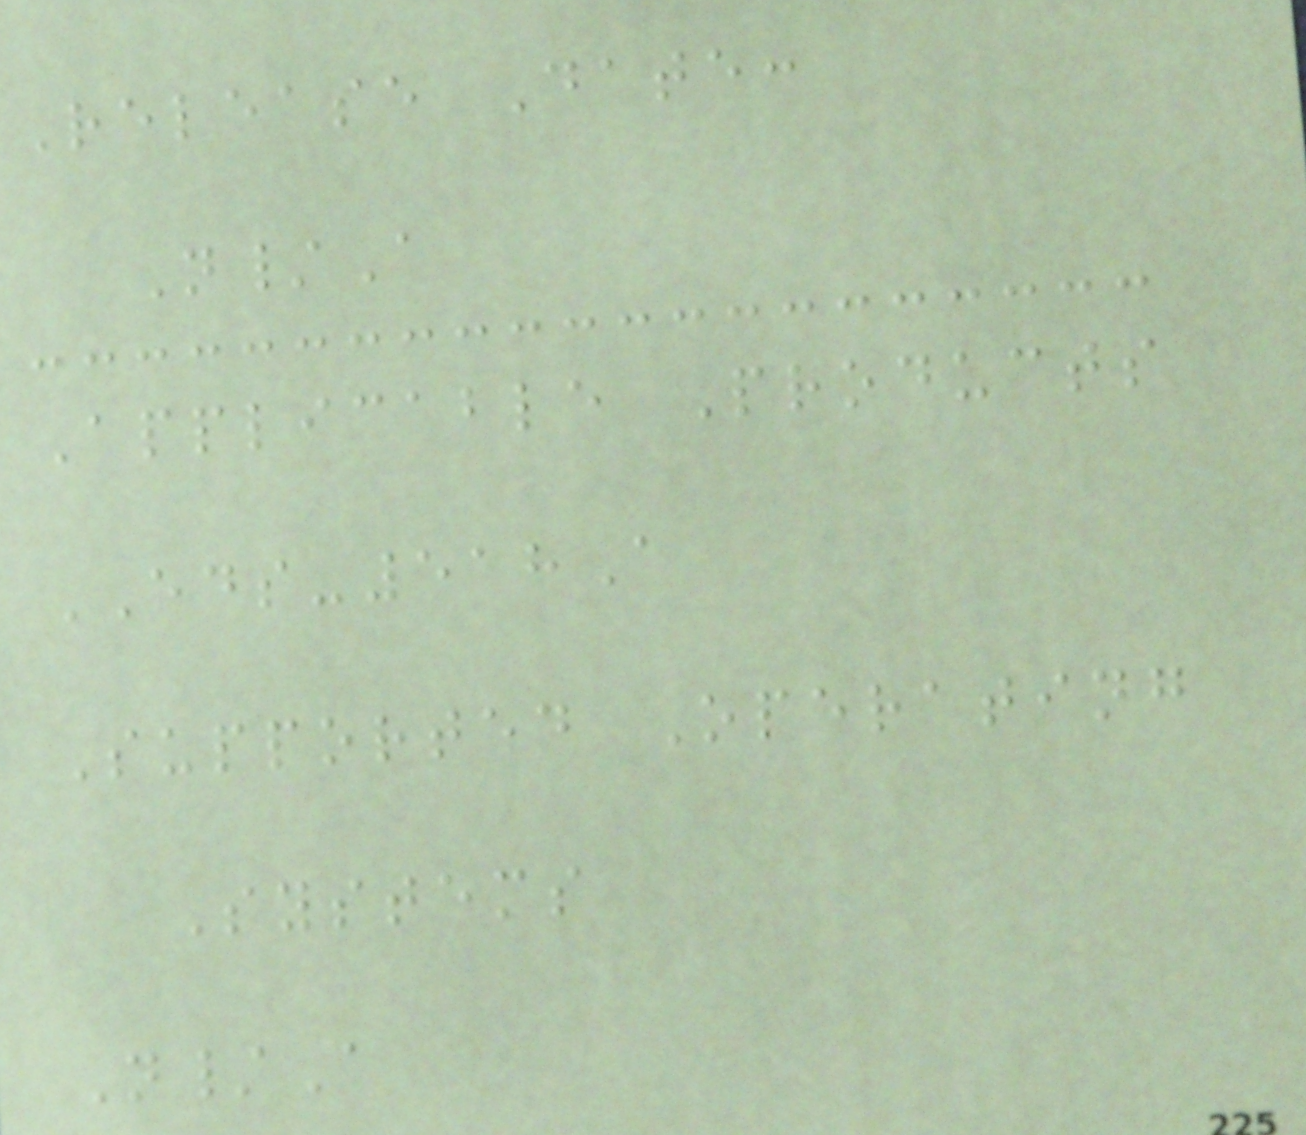Release Date:
N/A
Applicable Products
EDS-518A
Supported Operating
Systems
N/A
